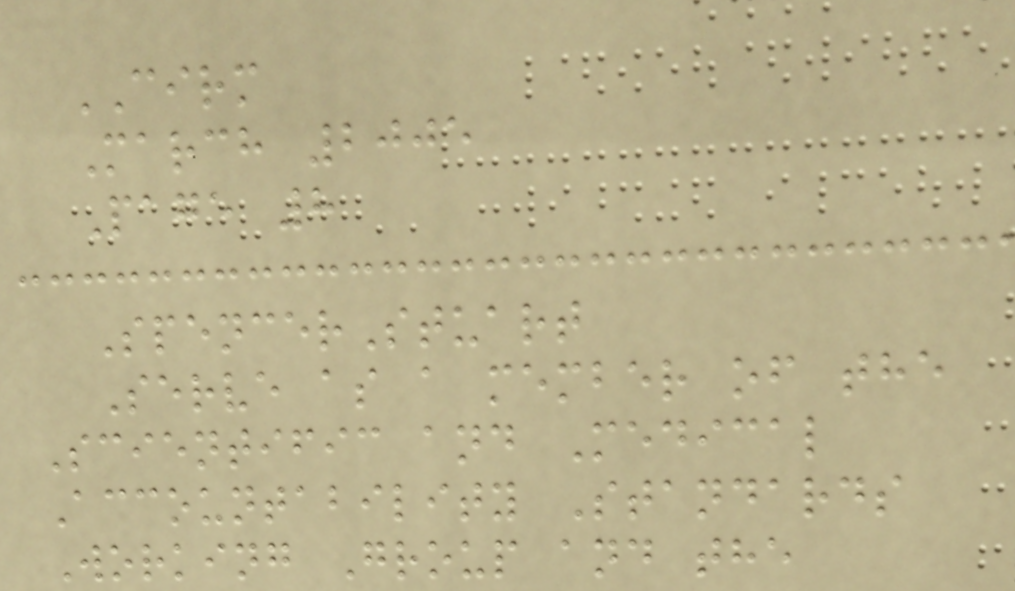CIRM
March 2005
Page 8
SpencerStuart
Serve as a member of the
Scientific and Medical
Accountability Standards
Working Group and the
